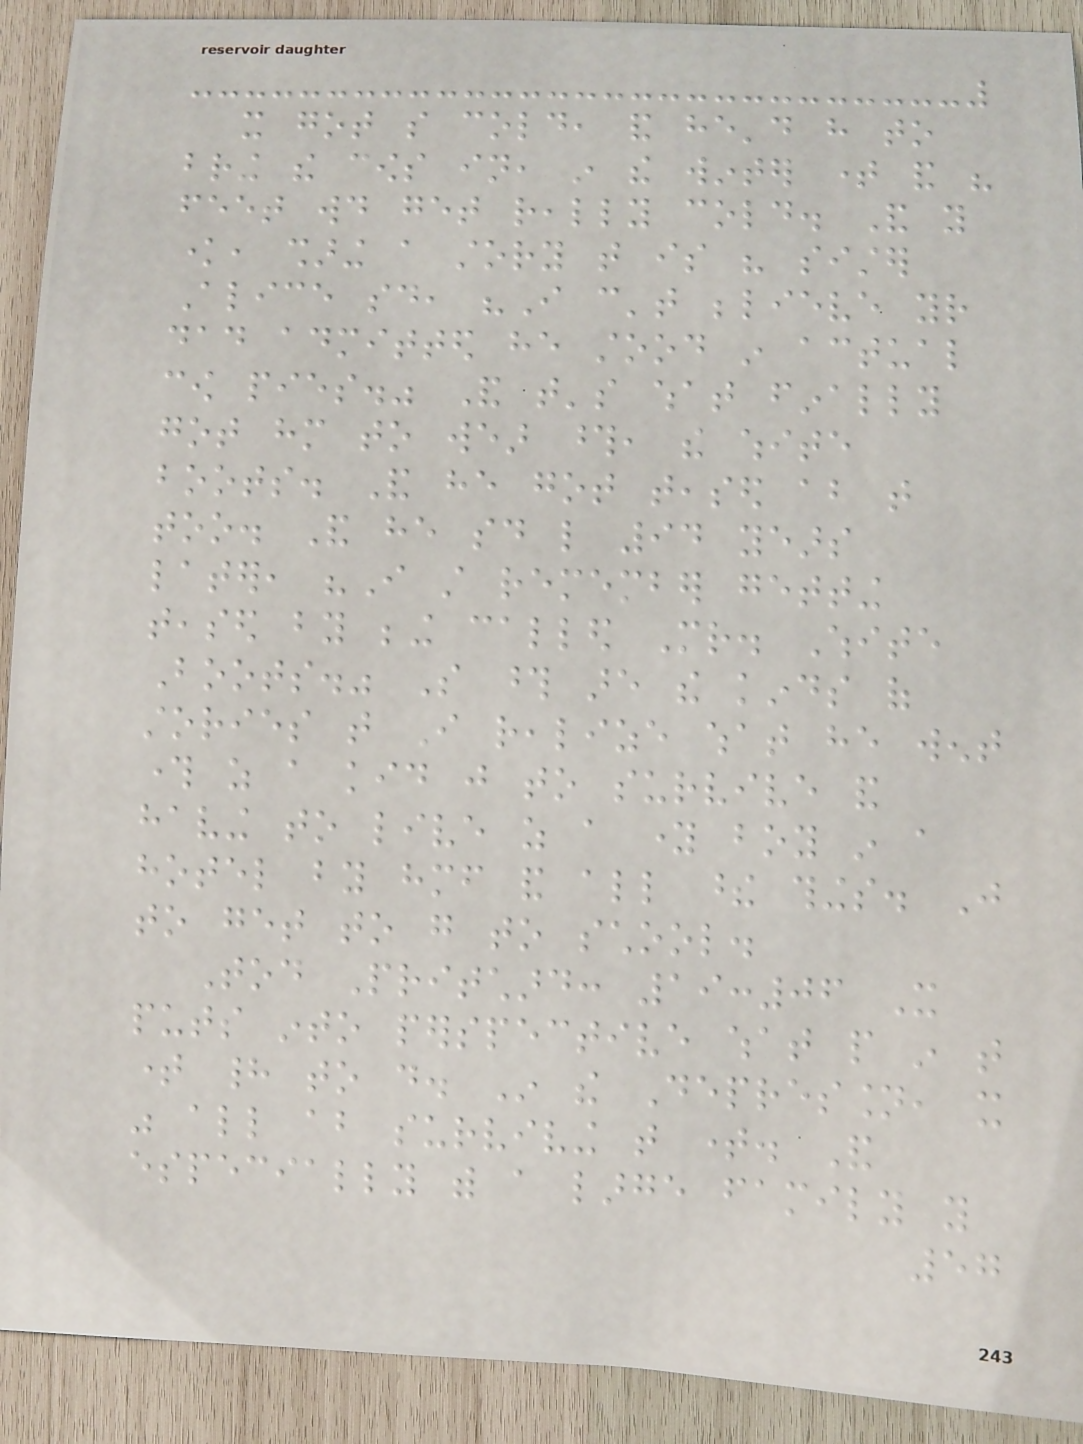it got so cold, and he'd have to
bring the cows in, in the winter time and his
feet would get really cold. And you
know, sharing a story that is his sister
Alice said, "I can't believe your
dad admitted he stood in actual
cow pies." And that's what finally
got him to wear those, the white
boots. And he got teased about that
too. And he said like 94 years
later, "I still remember getting
teased by being called Mr. White
Boots." So those are the kinds of
stories that I realize what he went
through as a kid just to survive and
having to live as a young boy in a
hotel by himself and all these things. Just
to get to go to school.
Tod Pritchard: 19:06 It
puts into perspective what people in that
time had to do. In the Depression, it
was all about surviving that time. And
especially with a large family you
57
